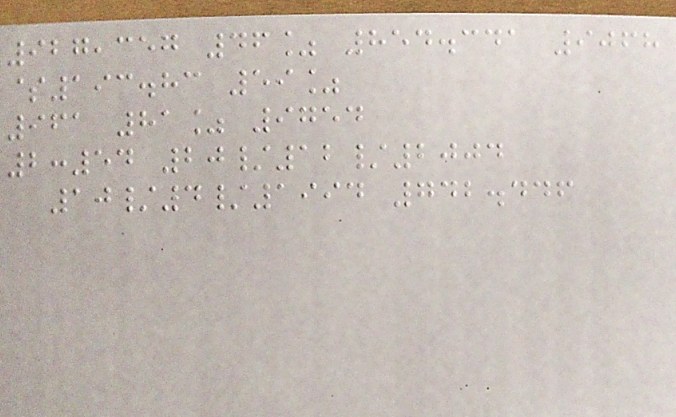927,357 46% 854.341 9068
$193.83 59%
961 81% 9754
2:54 20/12/2004
10/4/1994 742.446
